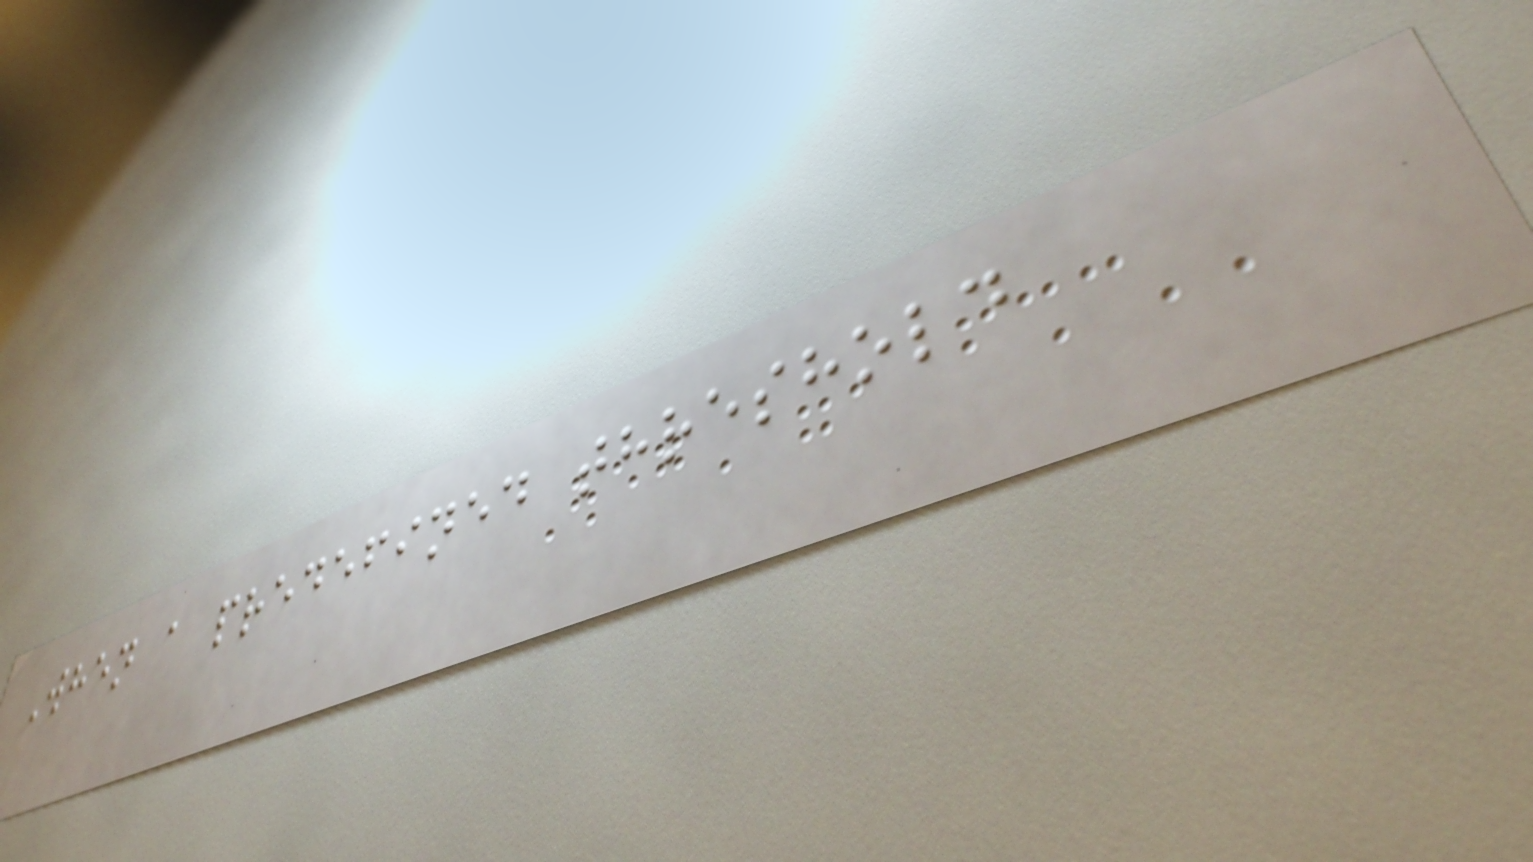When a predefined threshold
